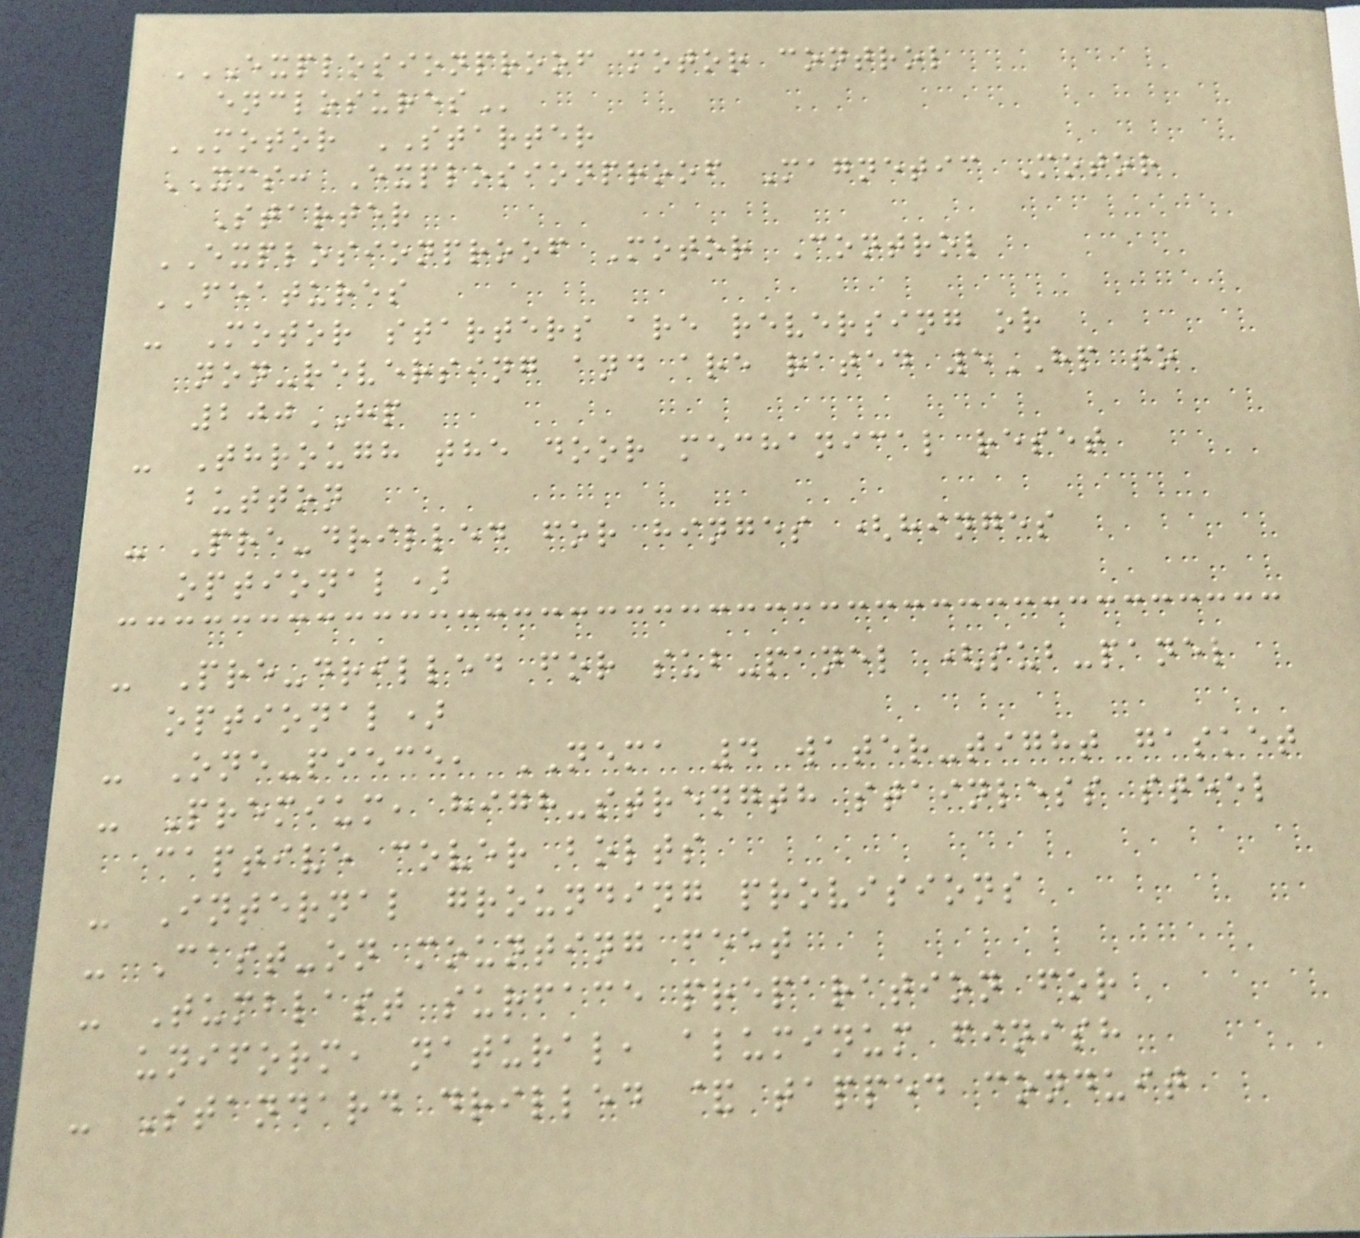EXPLOSIONPROOF MOTOR CONTROL
ENCLOSURES
MOTOR STARTER
XMS: Explosionproof Magnetic Motor
Starter
EXPLOSIONPROOF Motor Control
FEATURES
- Motor starters are reversing or
non-reversing and are rated 5HP to
200HP
- Through the door mechanical reset
button
- Pre-drilled for hinges (hinges
optional)
- Pre-drilled for sub-panel (sub-panel
optional)
- One-piece, NEMA 4 water-tight gasket
- Premium, high-strength stainless steel
captive cover bolts
- Internal grounding provisions
- Cast-on mounting feet
- Tumblast surface preparation for
uniform, natural, aluminum finish
- Standard drilled & tapped conduit
